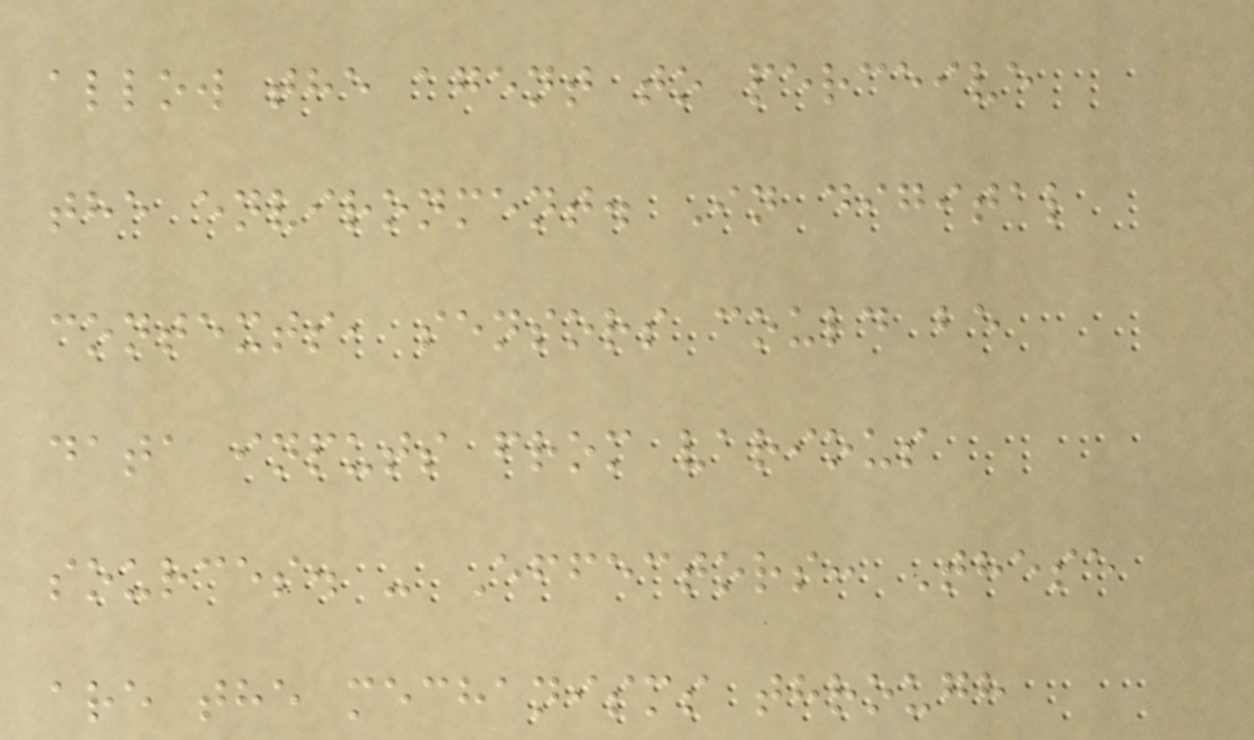allow the agent to perceive
the environment. In digital
contexts, sensors could be
data inputs from various
sources. - Effectors: These
are the mechanisms through
